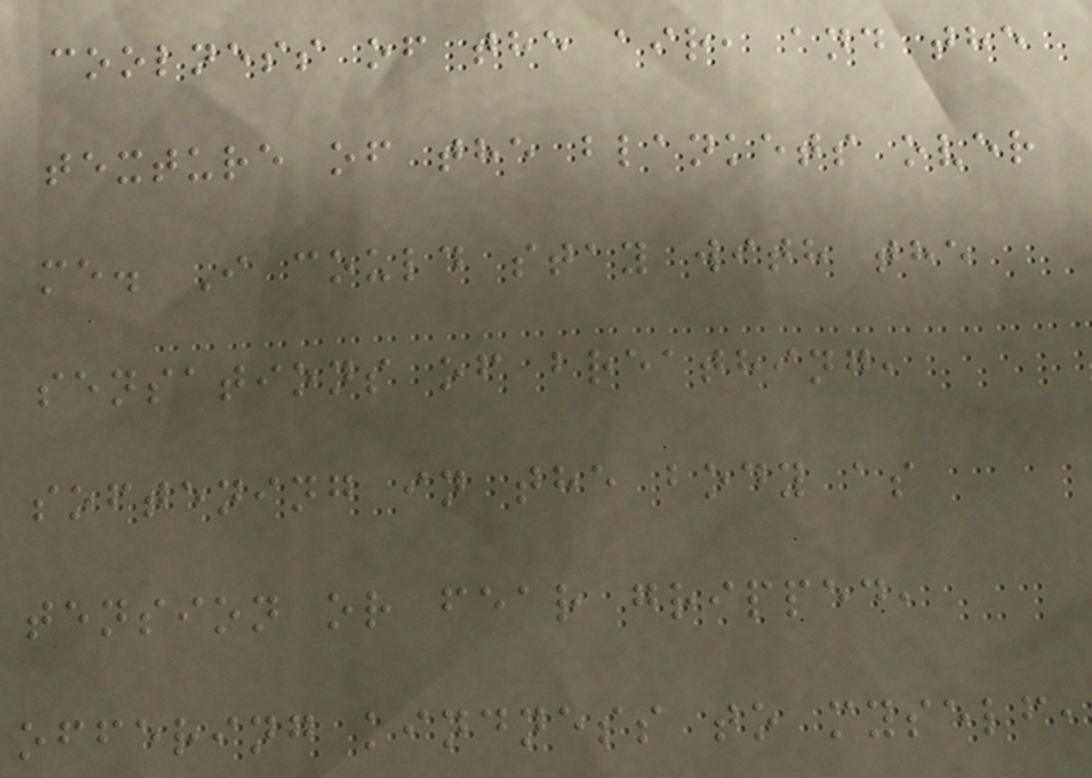coolness of the air, and the
texture of the blankets over
me. I could stay with the
sensations of breathing,
softening in the body as
tension or fear gripped,
offering kindness to myself,
